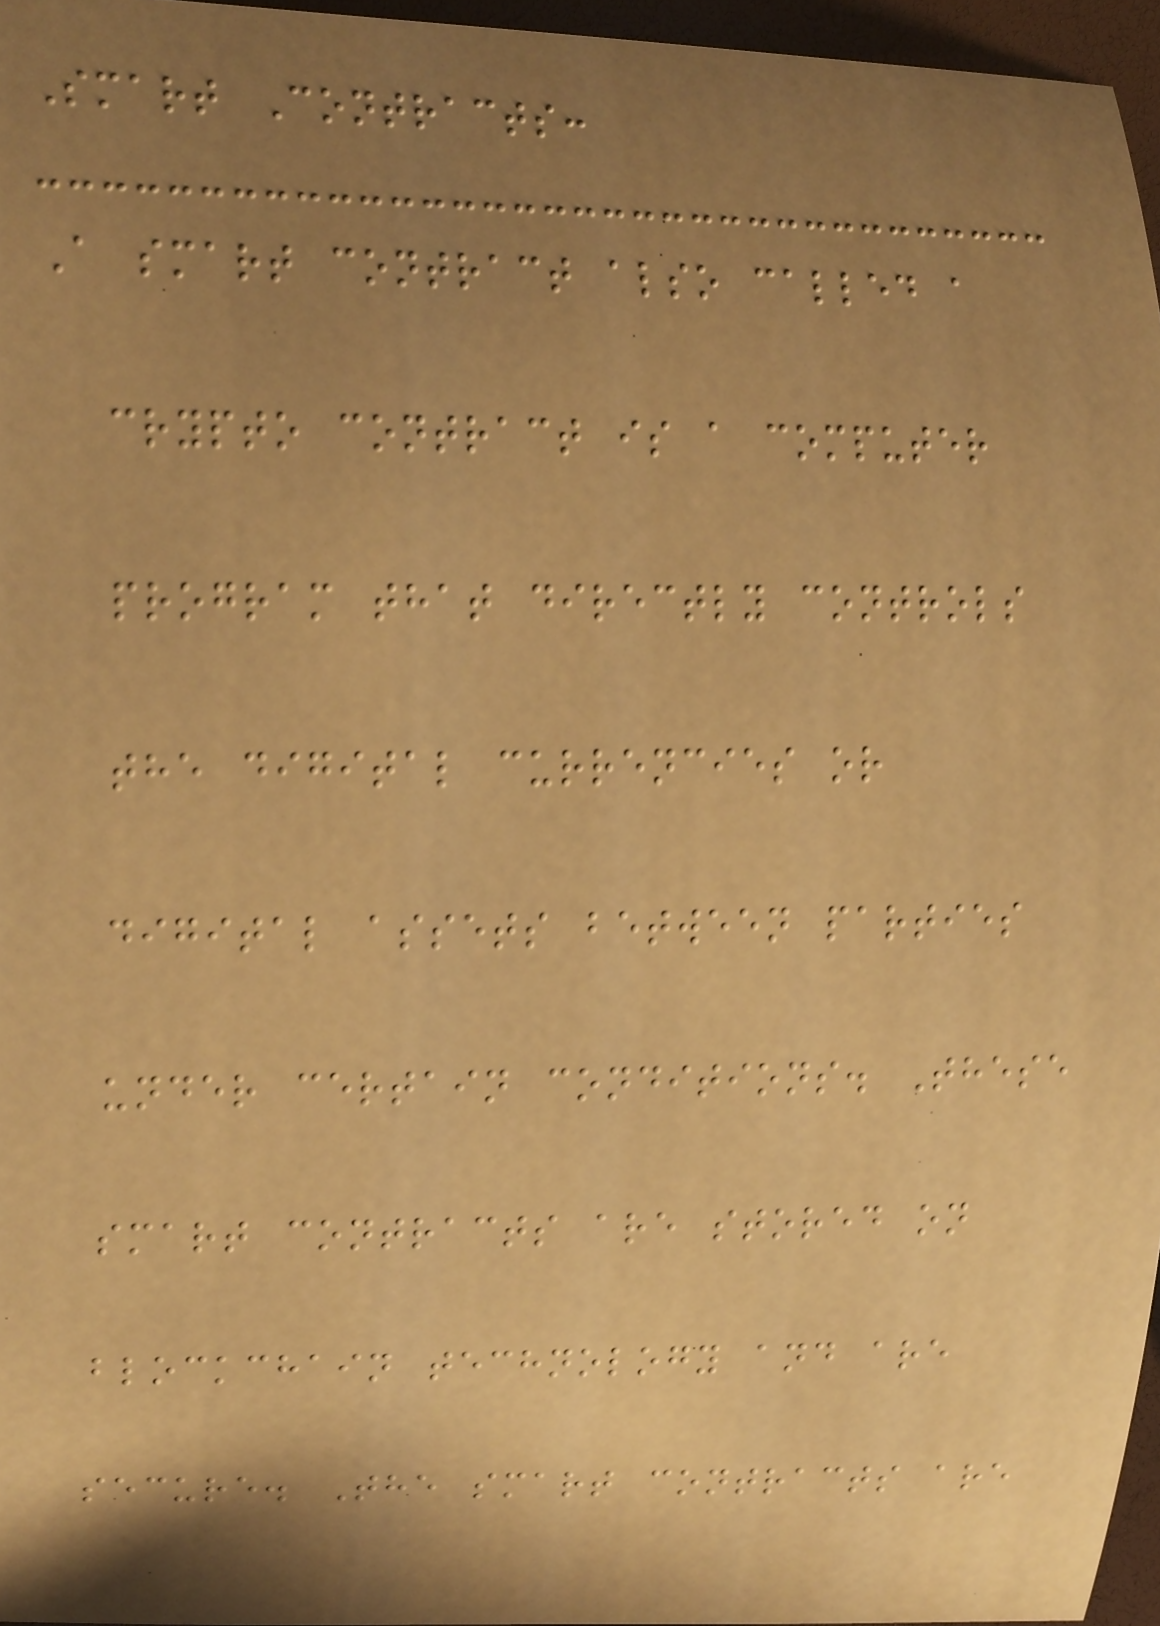Smart Contracts:
A smart contract also called a
crypto contract is a computer
program that directly controls
the digital currencies or
digital assets between parties
under certain conditions. These
smart contracts are stored on
blockchain technology and are
secure. The smart contracts are
